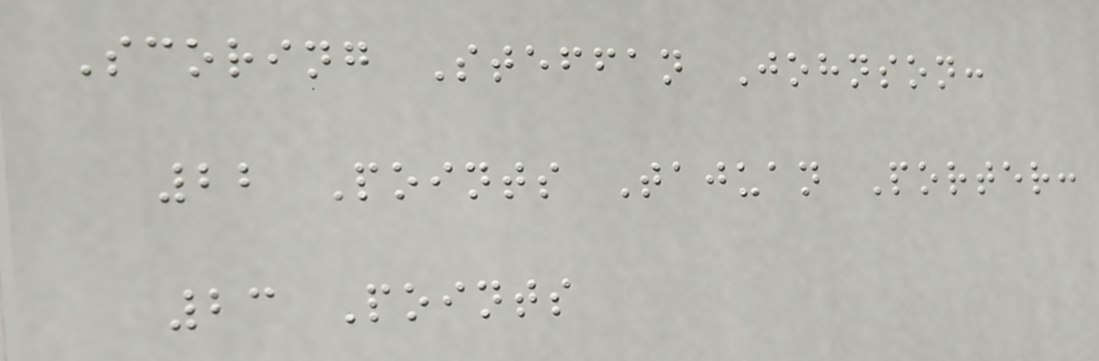Scoring Steffan Johnson:
22 Points Tajuan Porter:
23 Points
